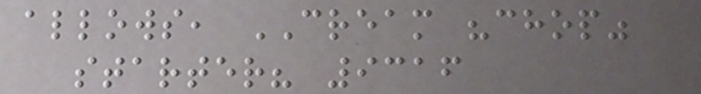allows, CREAM "chop"
starter? 9316
